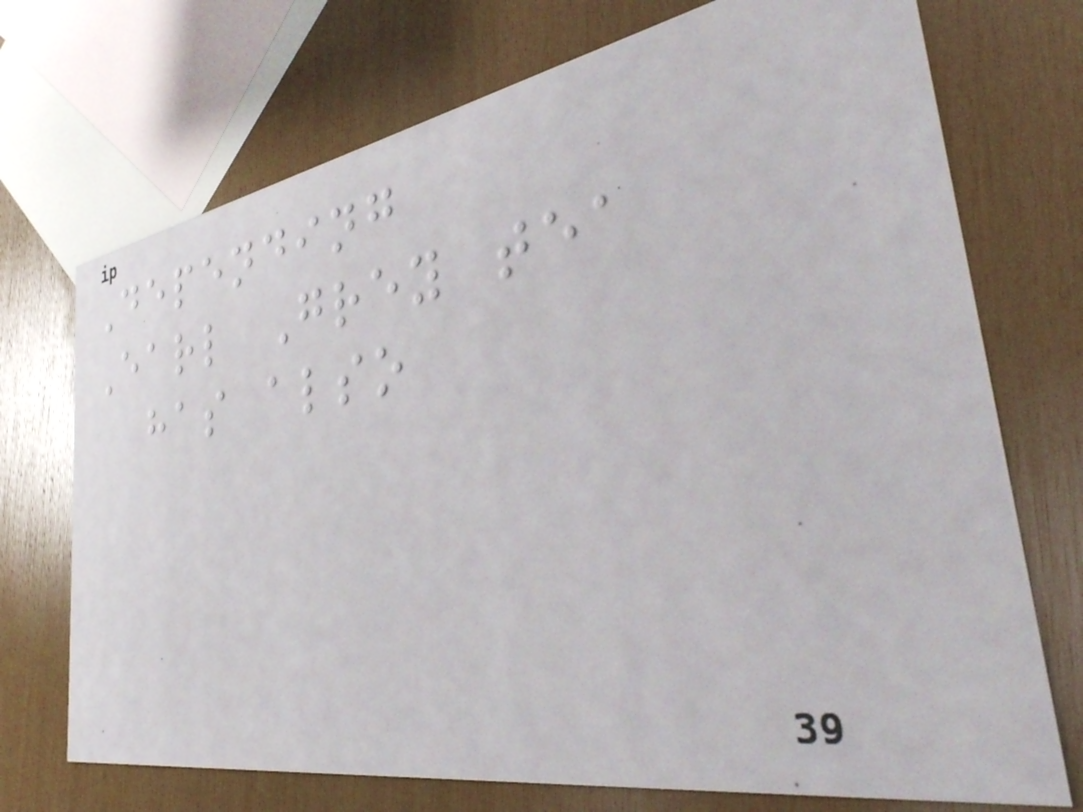Depending
Earl Grey tea
has also
